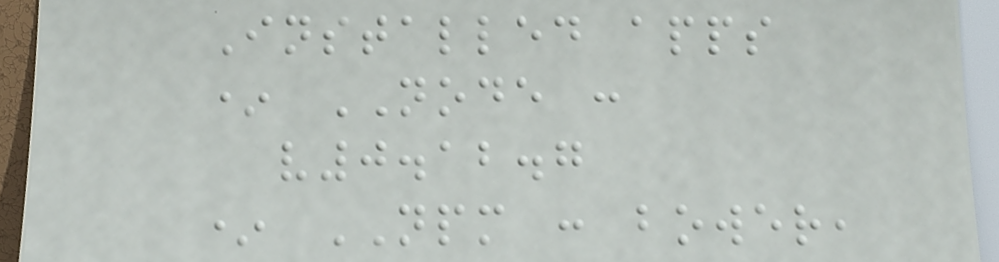Installed apps
* NODE :
v0.12.7
* NPM : bower,
